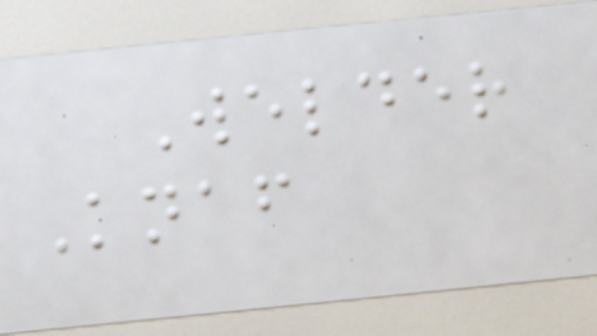Welder
Knaf
